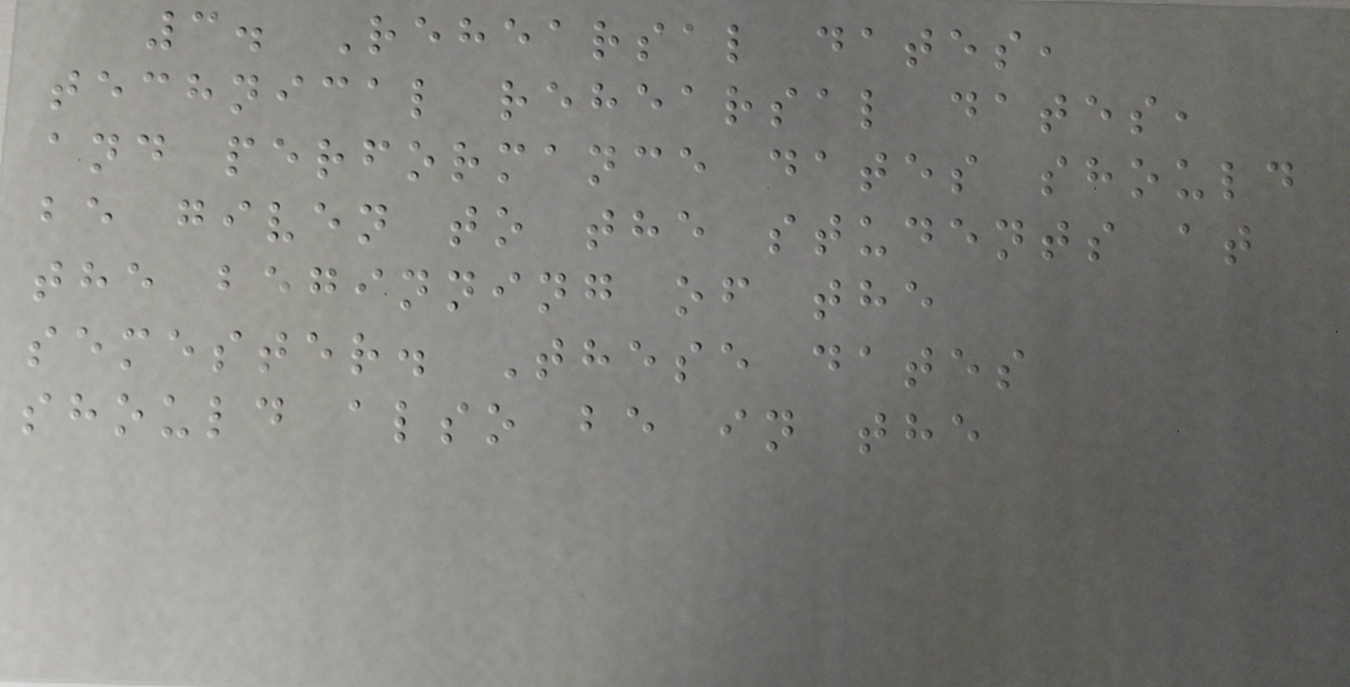3. Rehearsal dates,
technical rehearsal dates,
and performance dates should
be given to the students at
the beginning of the
semester. These dates
should also be in the
